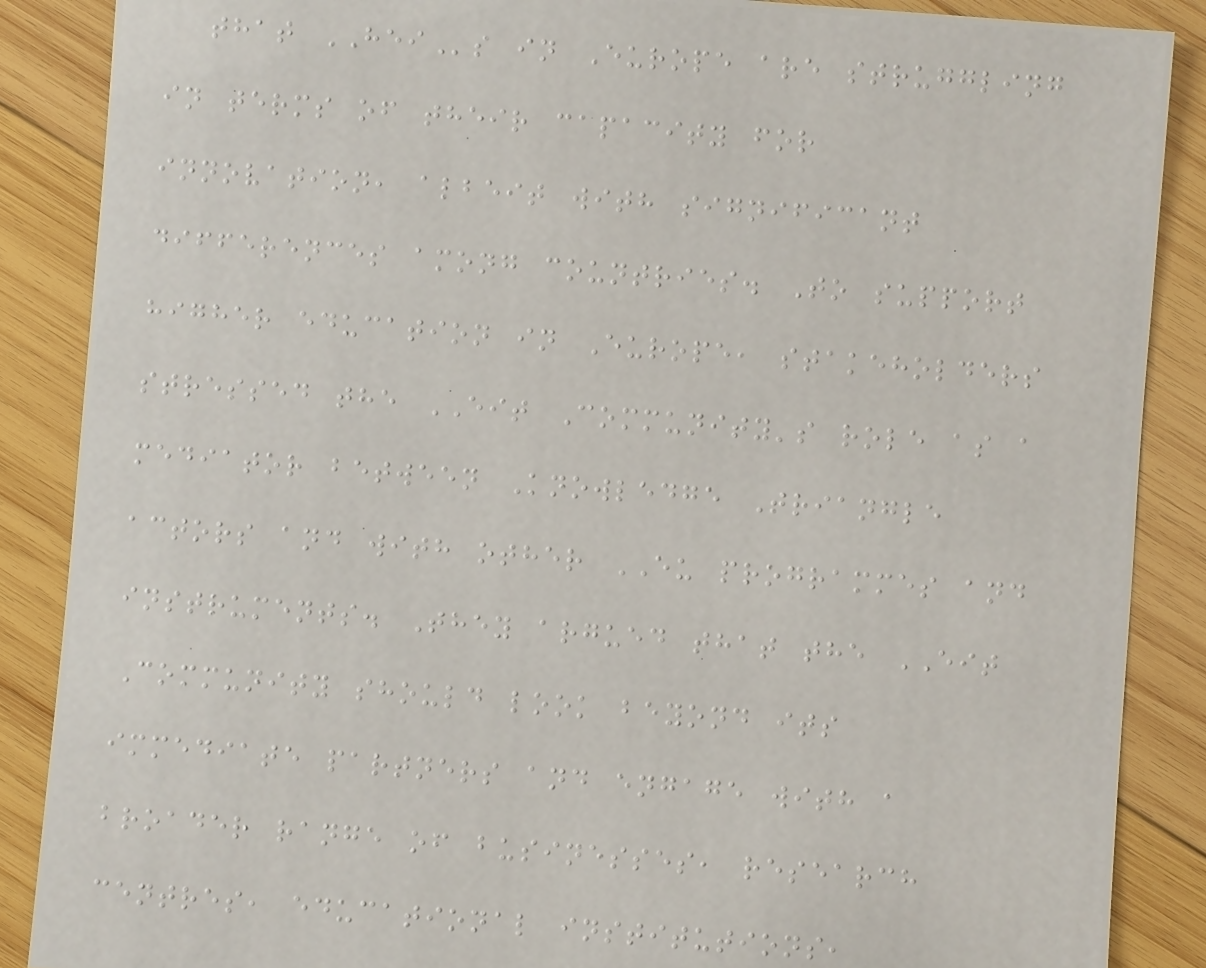that HEIs in Europe are struggling
in terms of their capacity for
innovation, albeit with significant
differences among countries. To support
higher education in Europe, stakeholders
stressed the EIT Community's role as a
mediator between Knowledge Triangle
actors and with other EU programmes and
instruments. They argued that the EIT
Community should look beyond its
immediate partners and engage with a
broader range of businesses, research
centres, educational institutions,
